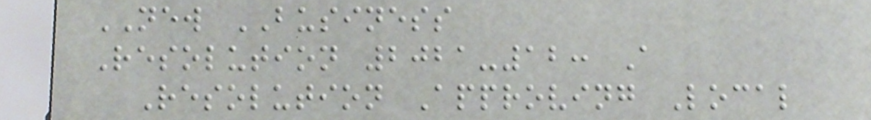NEW BUSINESS
Resolution 2021-12: A
Resolution Approving Local
